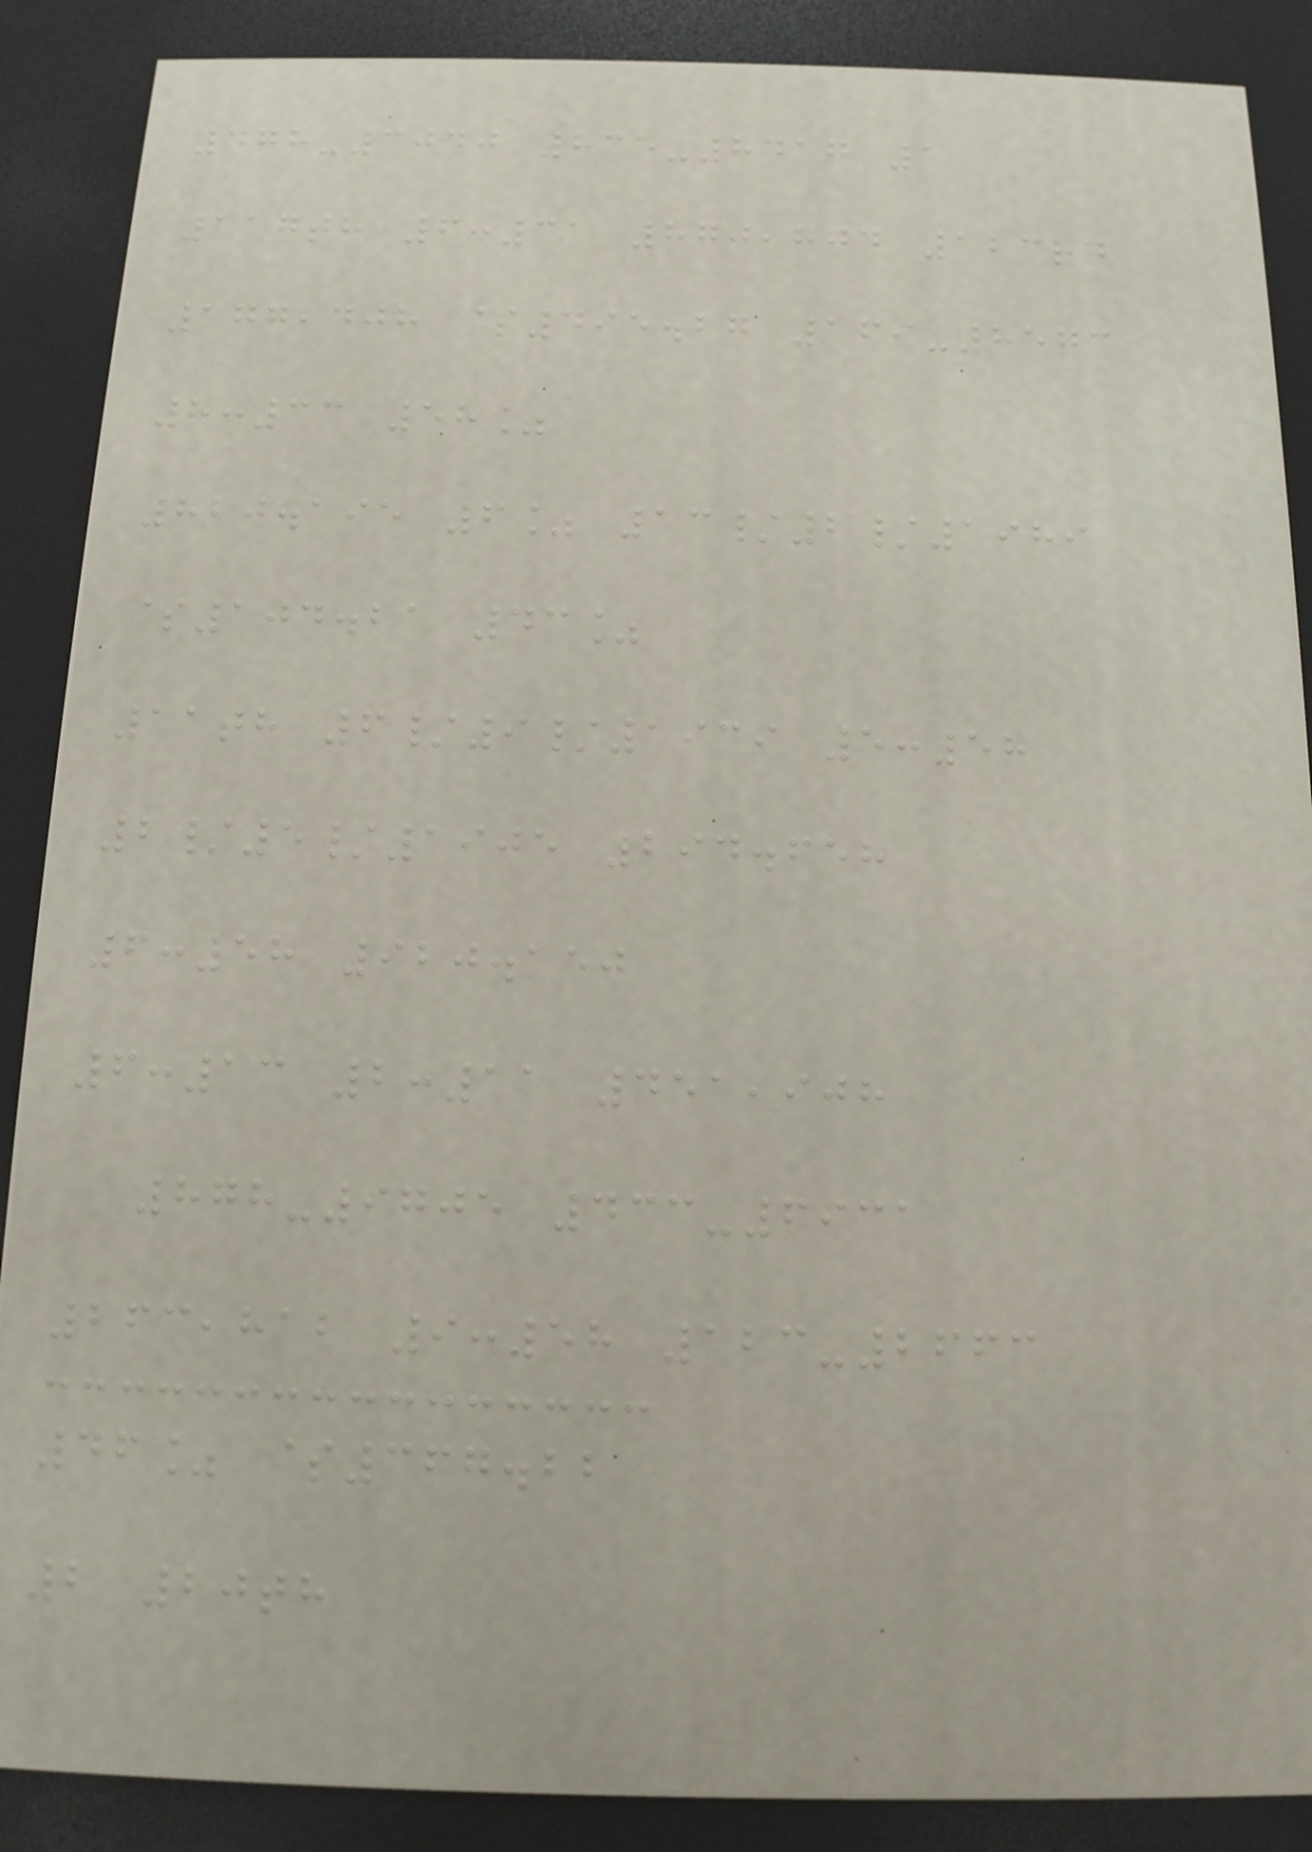478-3040 835-8417 1
117th 6:31 870,804 123rd
177,408 $495.27 169-8573
8:33 58%
820.195 6% 13/2/1989
$104.21 43%
11th 6/9/1939 5:58
2/5/1905 294.658
6:58 920.150
6:13 2:11 451,908
878-9705 433-6931
263,812 9:58 123-2663
46% $367.22
2 20th
